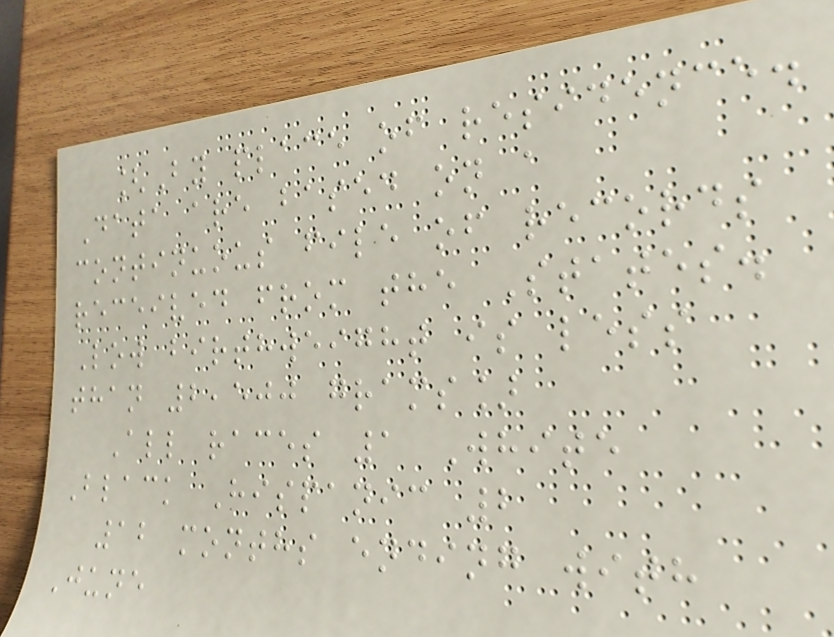[By place of residence.
Data are based on a
continuous file of records
received from the States.
Low birthweight is less
than 2,500 grams]
All races 1 White
Black Hispanic 2
12 months ending with
June
